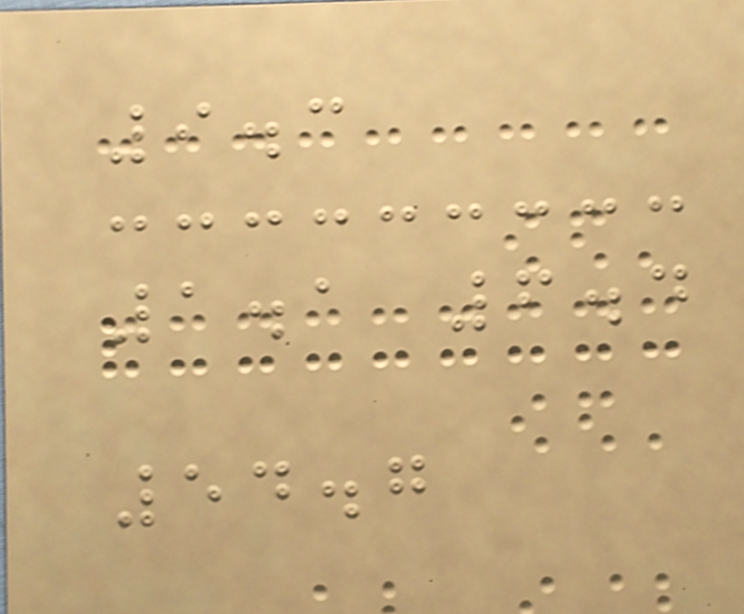9.3
1.1 6.4
54.7
